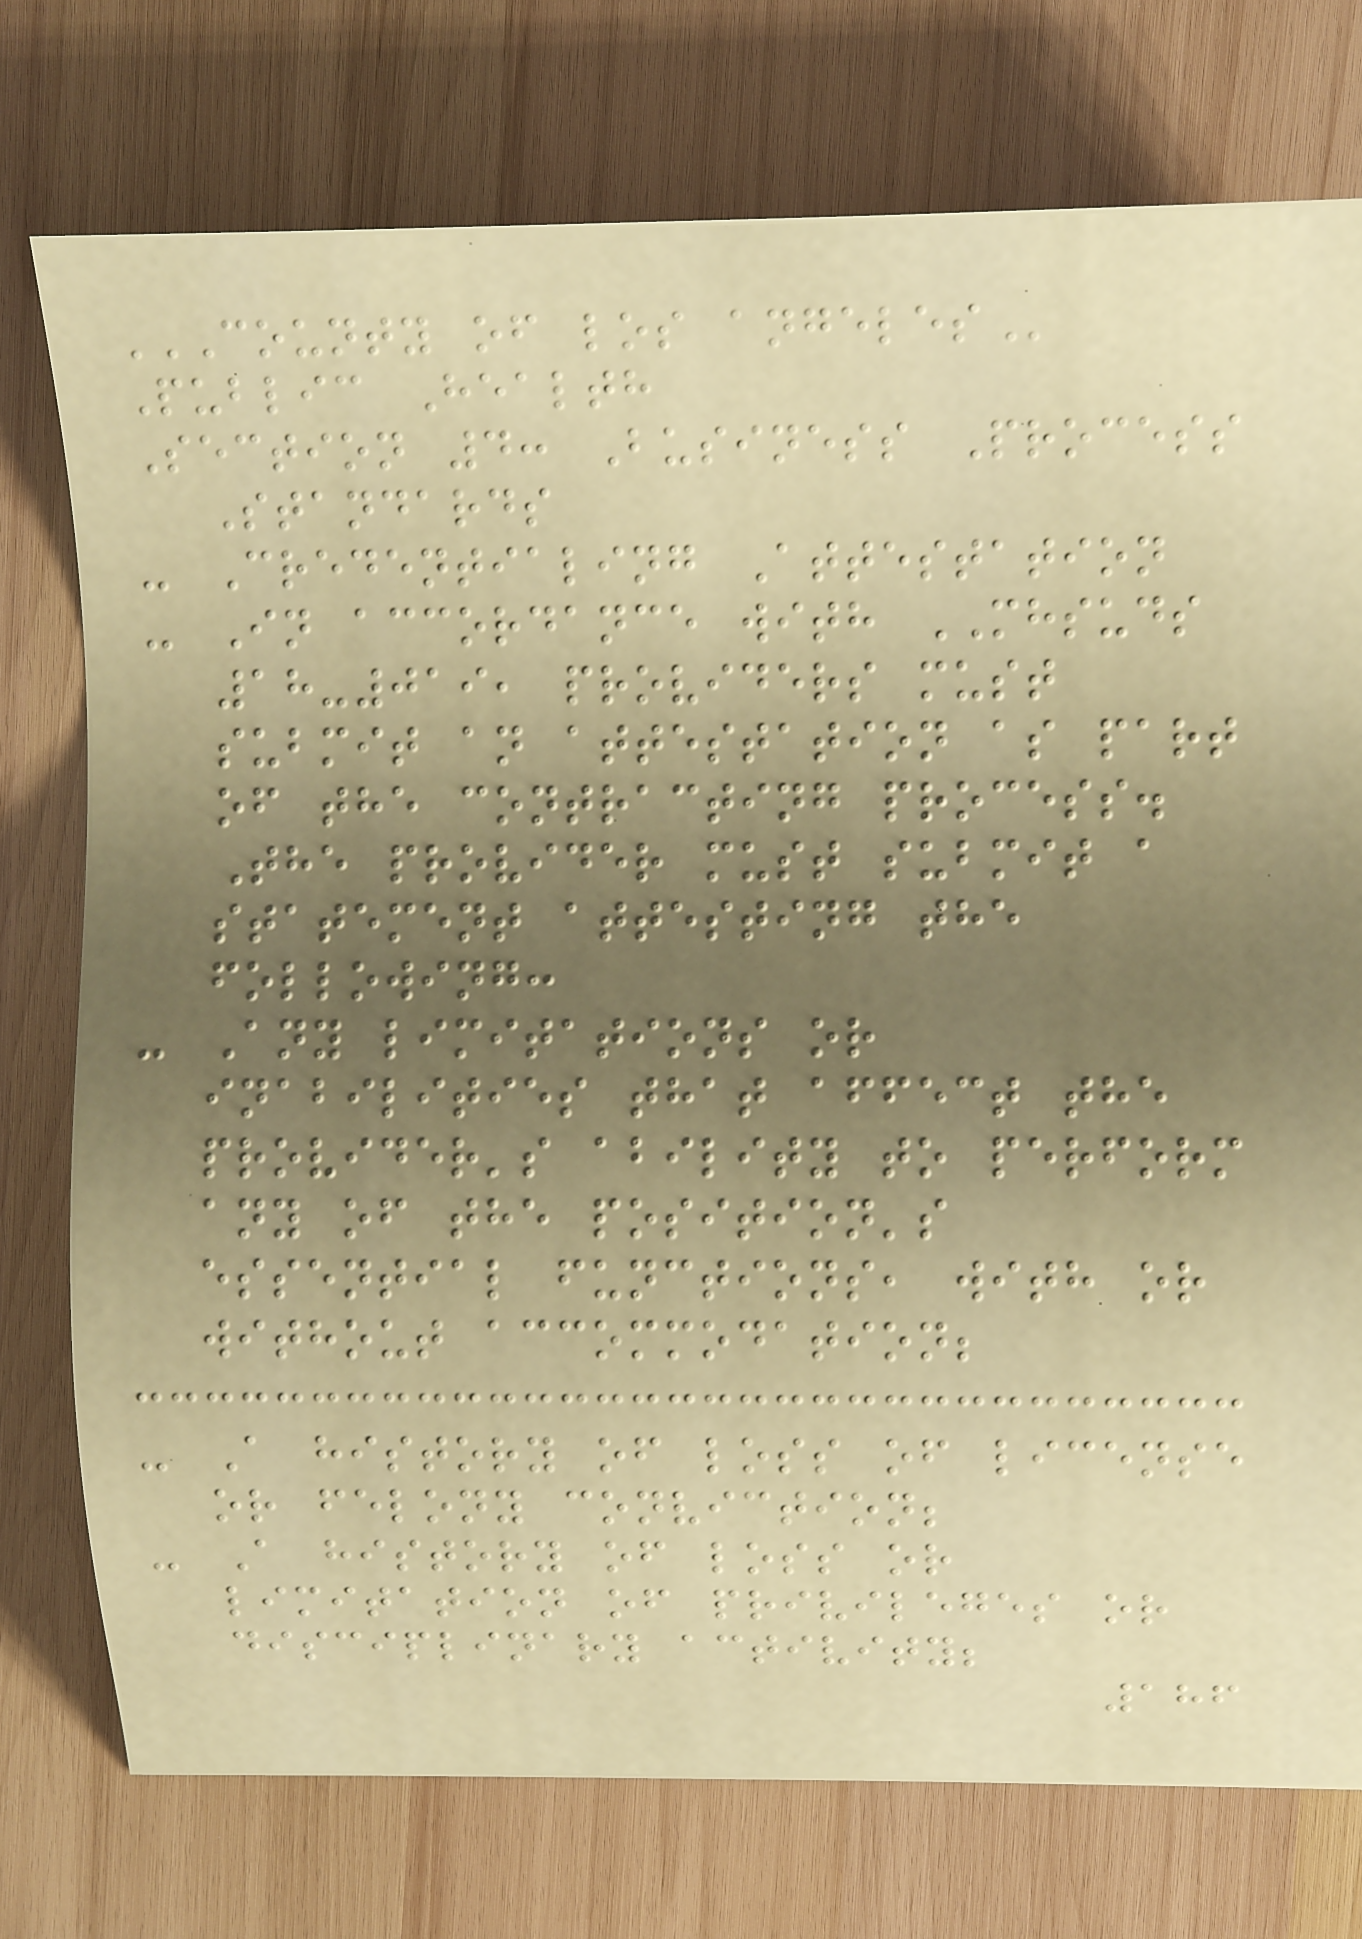COUNTY OF LOS ANGELES
Public Health
Section 4: Business Process
Standards
- Credentialing Attestation
- In accordance with MHSUDS
18-019, providers must
submit an attestation as part
of the contracting process.
The provider must submit a
statement attesting the
following:
- Any limitations or
inabilities that affect the
provider's ability to perform
any of the position's
essential functions, with or
without accommodation;
- A history of loss of license
or felony conviction;
- A history of loss or
limitation of privileges or
disciplinary activity;
186
